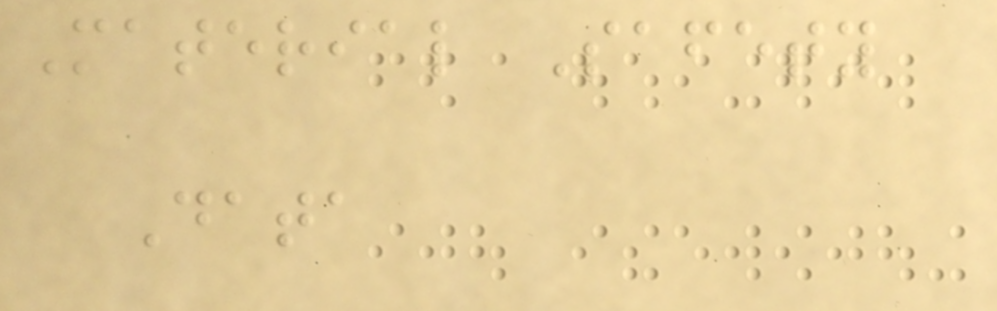Material Safety
Data
